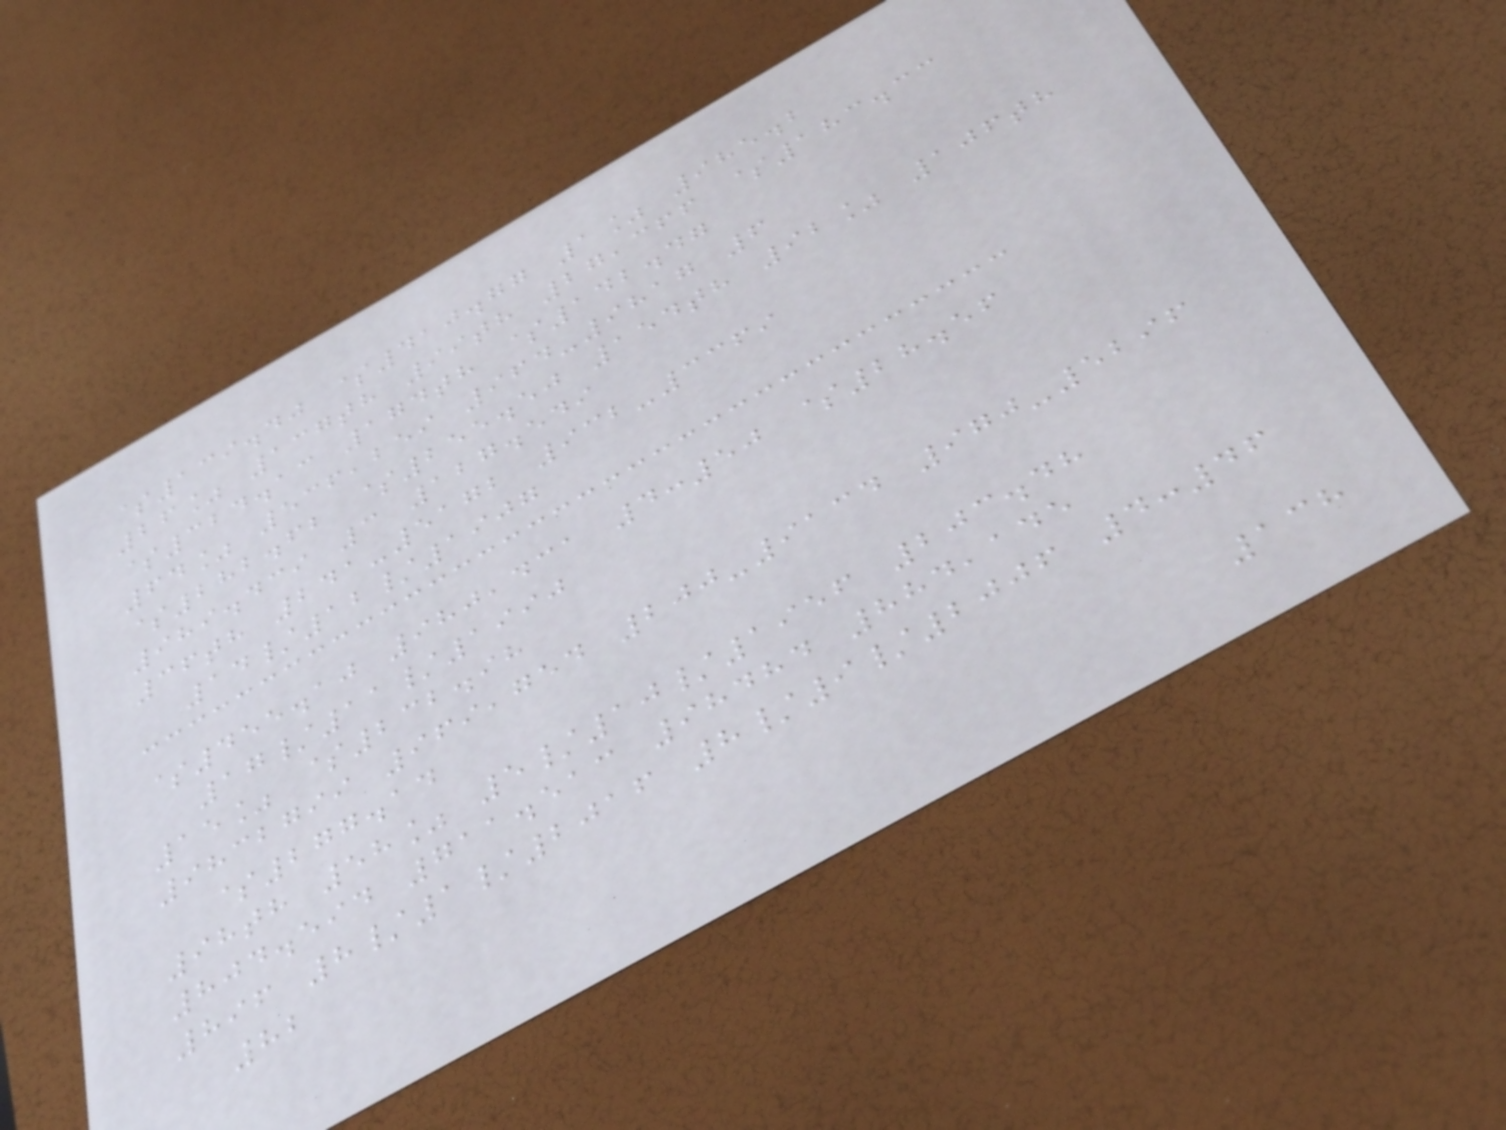$139.40 $410.77 1% 985.2
26% 137th 99th 27,366 $183.33
$324.13 174th $142.47
64% 536,259 964-9817 6
$282.62 $255.50 154th 92% 106th
989.439 3 127.549
36th 241-5172 932-3369
14/12/1907
$455.10 980,431 4:50 $28.56
17/11/1990
15% $232.98
9832799 969,754 200-9134 970-5296
$277.14
98th 58% 5/10/1956 203.48
804.594 711.513 98484 884,145
896 8/1/2016 8/9/2006 4:46
82
138
